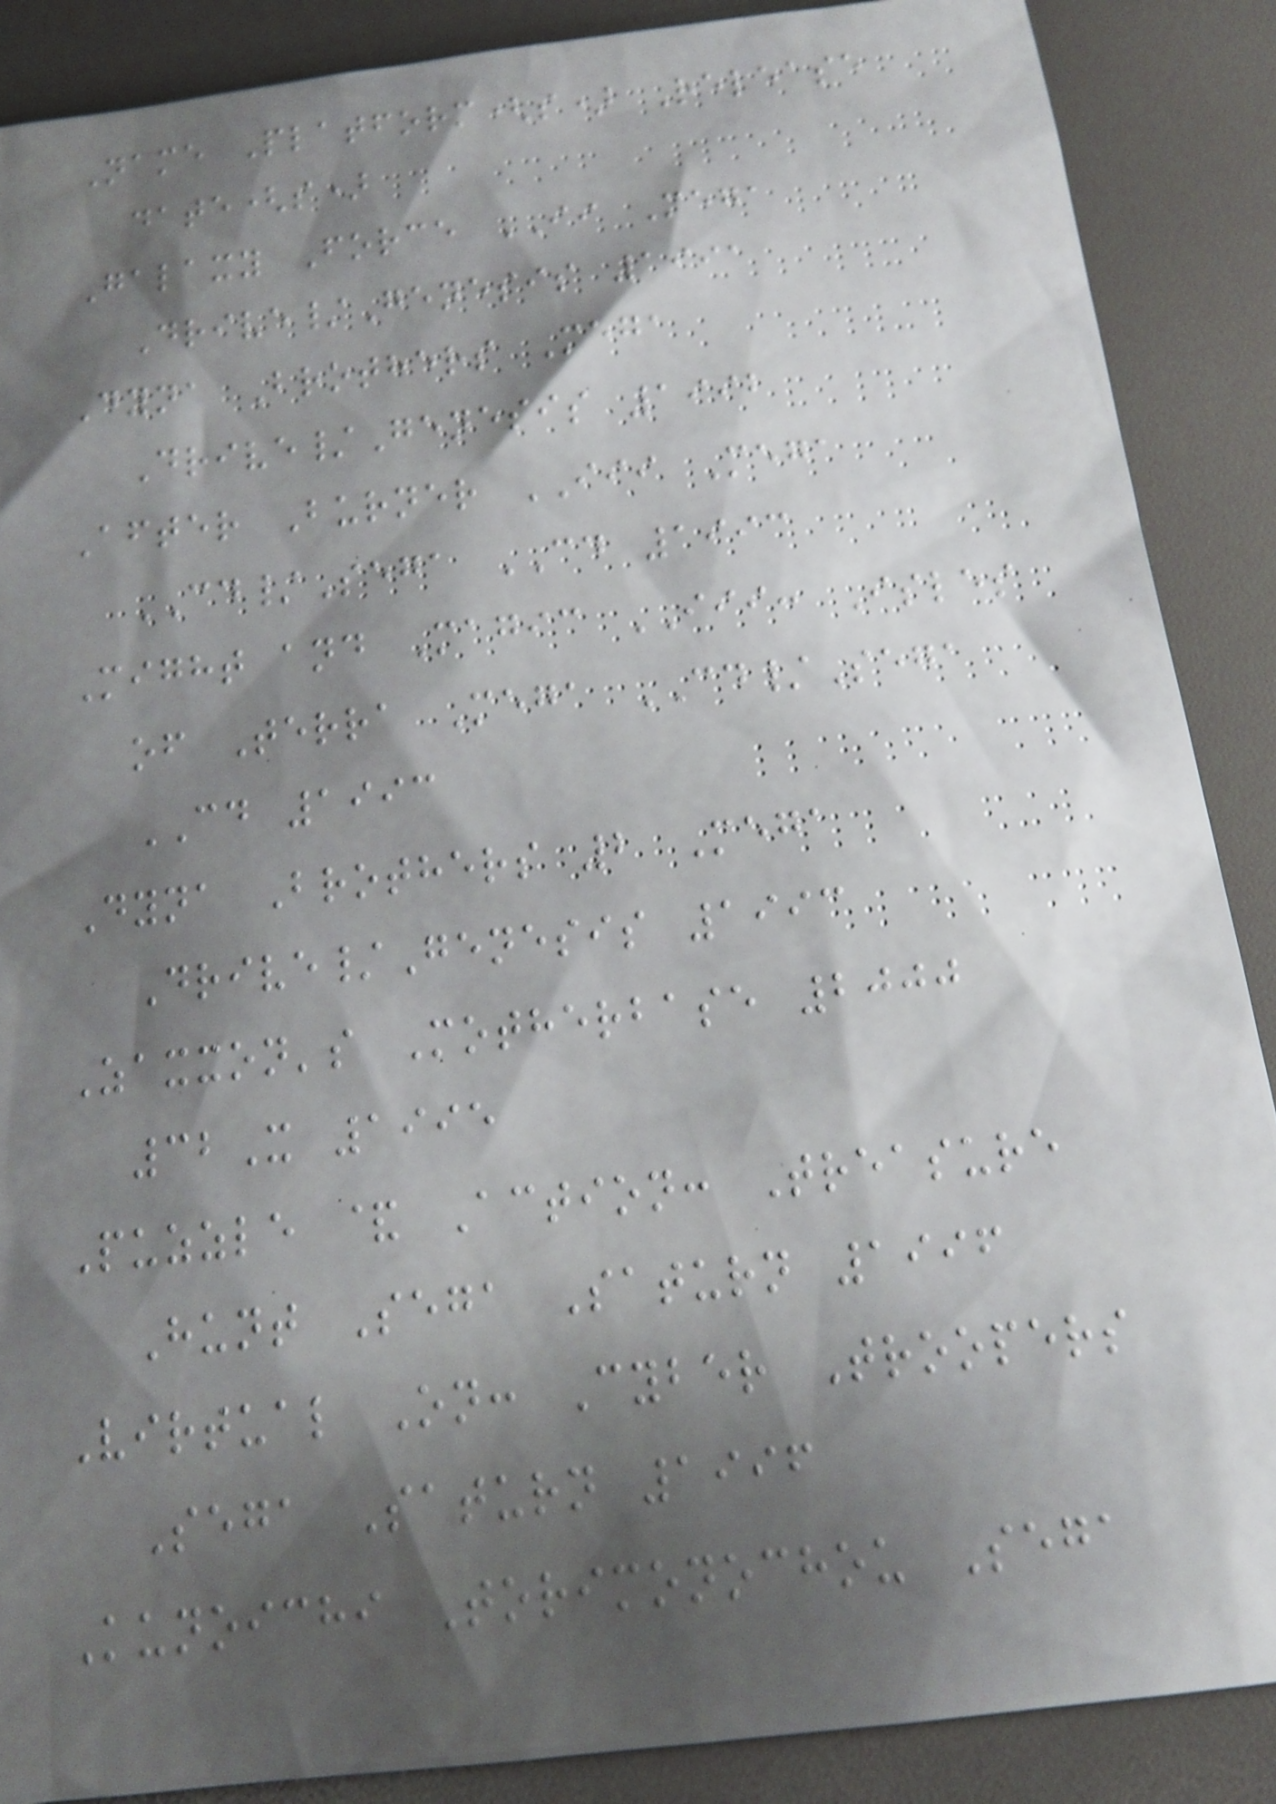Name Platform(s) Release
date(s)
Galaxy Force II Mega
Drive/Genesis 1991
Dyna Brothers Mega
Drive/Genesis 1992
After Burner III Mega
CD/Sega CD 1993
Might and Magic III: Isles
of Terra Mega CD/Sega
CD 1993
Dyna Brothers 2 Mega
Drive/Genesis 1993
Zaxxon's Motherbase 2000
32X 1995
Puzzle & Action: Treasure
Hunt Sega Saturn 1996
Virtual On: Cyber Troopers
Sega Saturn 1996
Kunoichi Torimonochou Sega
